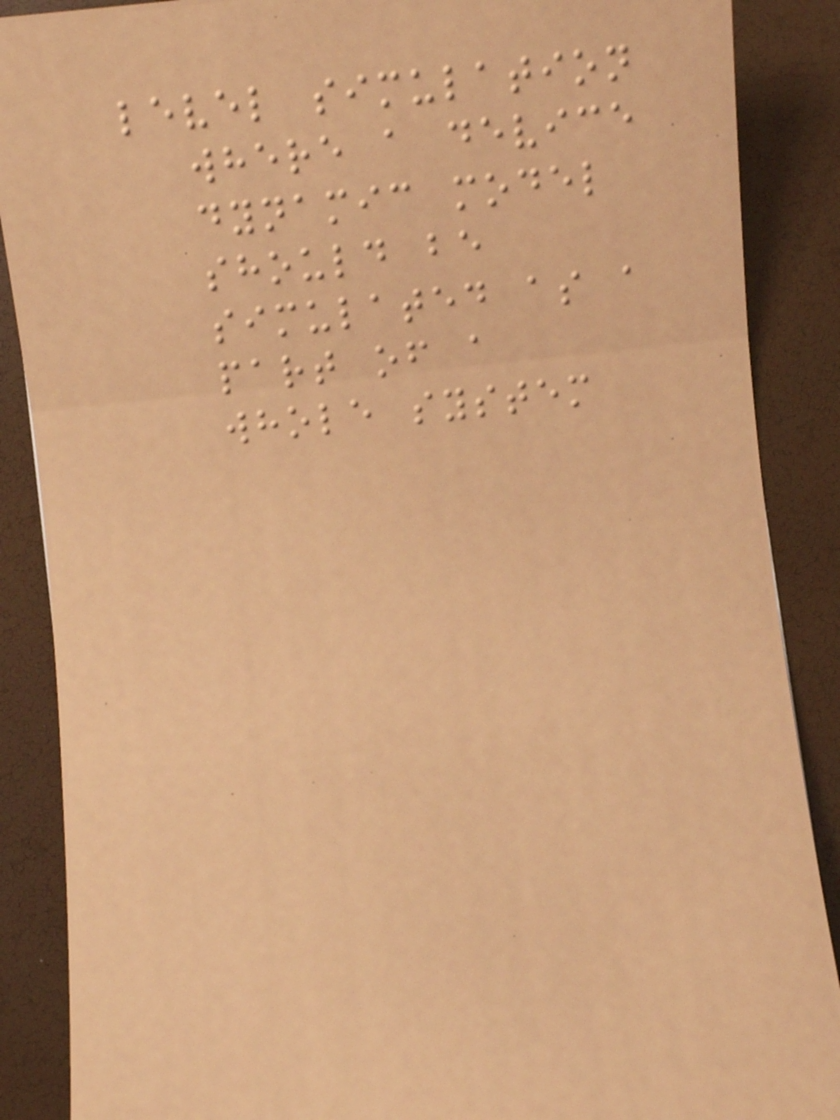level simulation
where a device
dynamic model
should be
simulated as a
part of a
whole system
